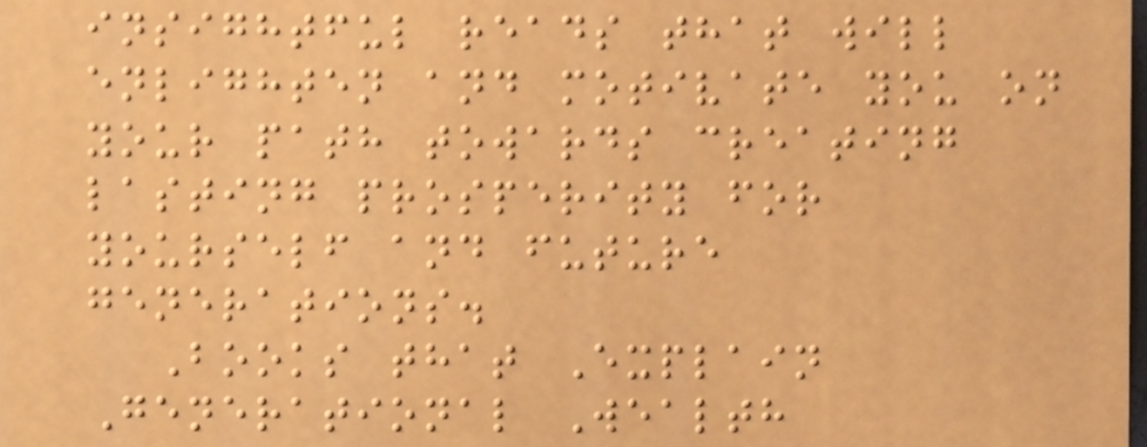insightful reads that will
enlighten and motivate you on
your path towards creating
lasting prosperity for
yourself and future
generations.
Books that Explain
Generational Wealth
